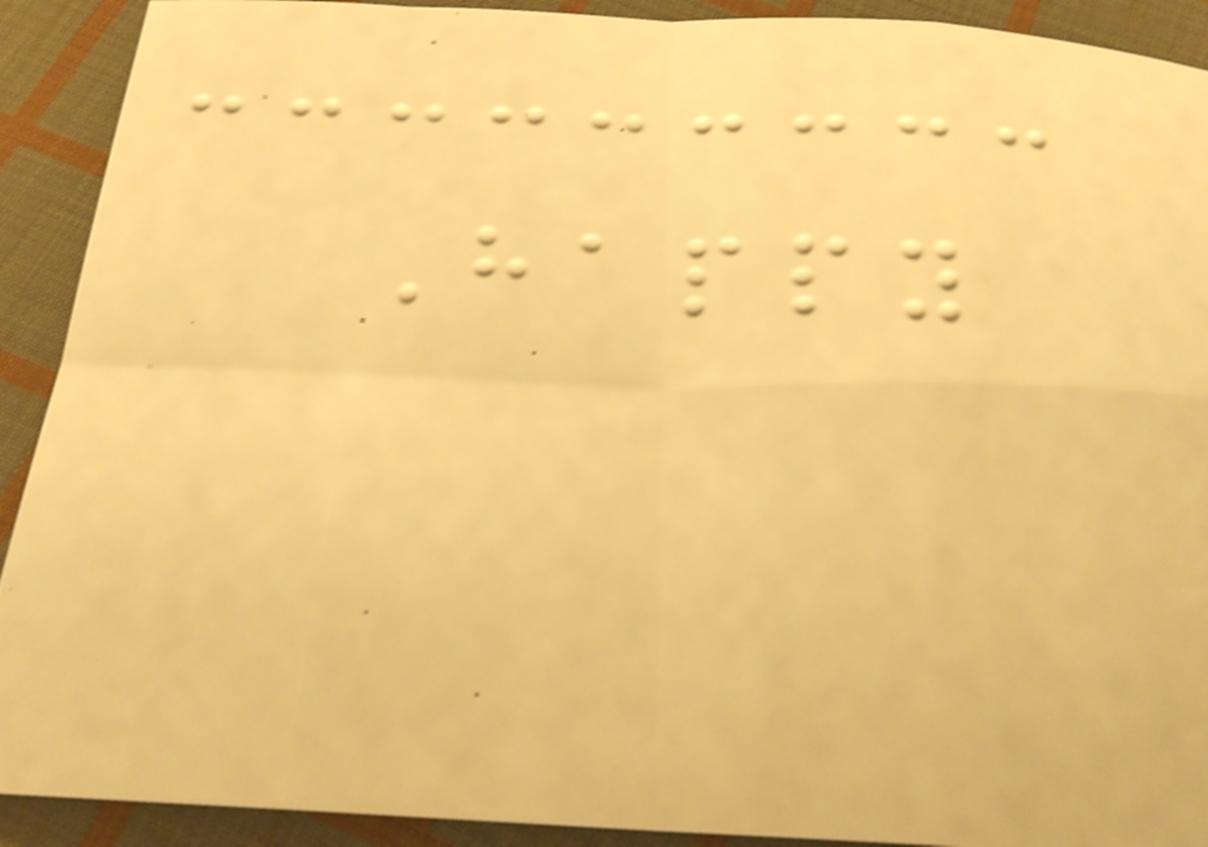Happy
